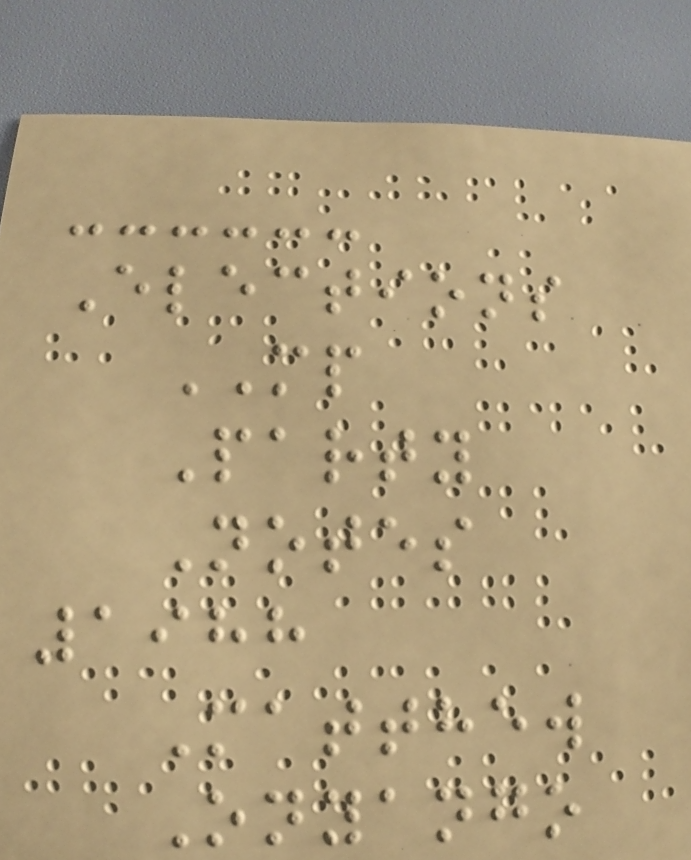Elections
MP
Party
Notes
1988
Matthew
Onyango
